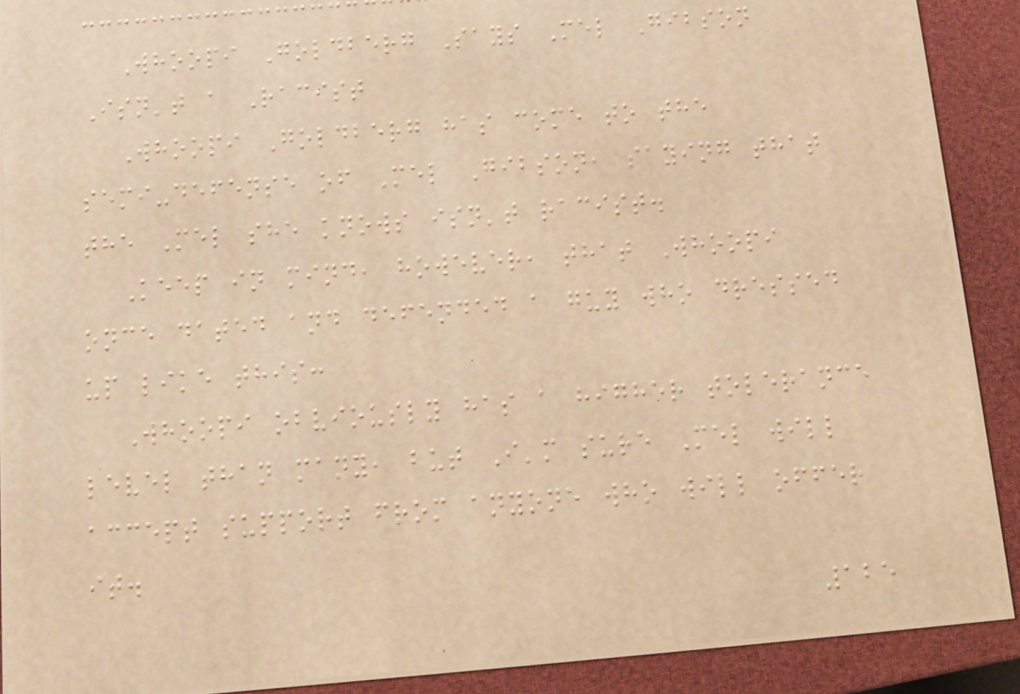Whoopi Goldberg Says Mel Gibson
Isn't a Racist
Whoopi Goldberg has come to the
semi-defense of Mel Gibson, saying that
the Mel she knows isn't racist.
Keep in mind, however, that Whoopi
once dated and defended a guy who dressed
up like this:
Whoopi obviously has a higher tolerance
level than many, but I'm sure Mel will
accept support from anyone who will offer
it.
125
